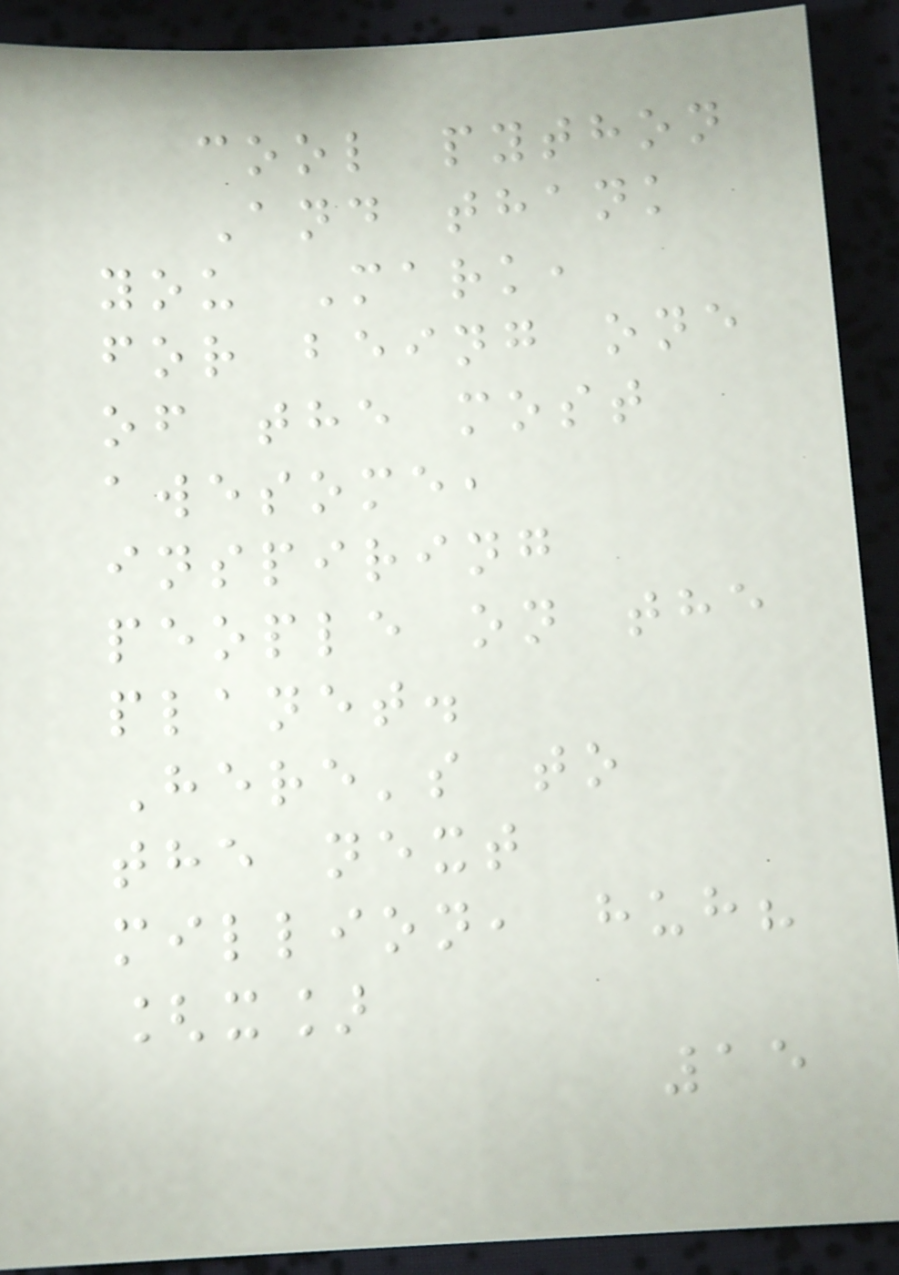cool python
And thank
you Mark,
for being one
of the most
awesome,
inspiring
people on the
planet.
Here's to
the next
million, huh?
[x]
15
